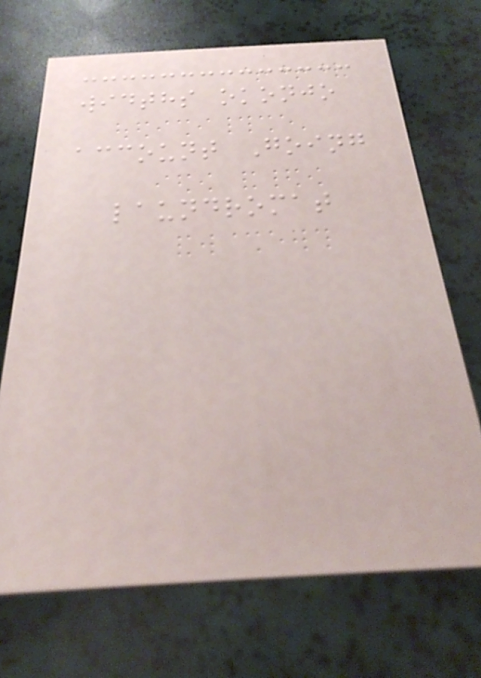widths okonjo
account Going
laundromat
